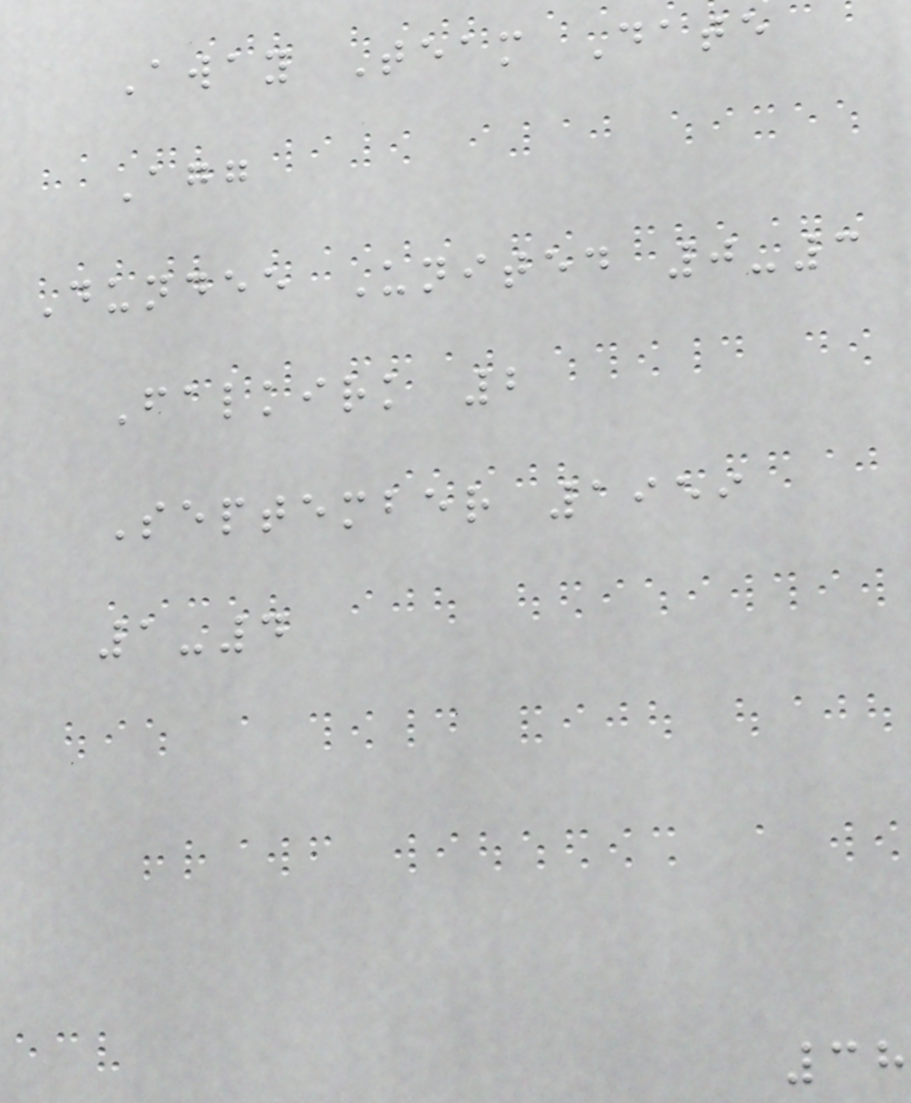Away Team Date
Agg
Dundee United 0-3
Falkirk 2
September 1959
1-4
38
